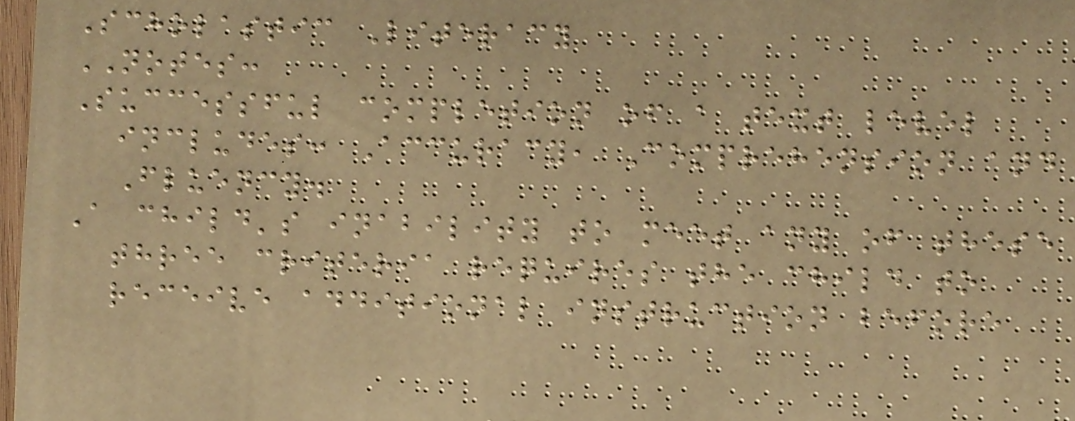Scholastic Literacy
NOTES:
Successful completion of a text level
includes: Accuracy, Comprehension and
Fluency.
A child's inability to meet any of these
three criteria requires the child to
receive additional instruction before
